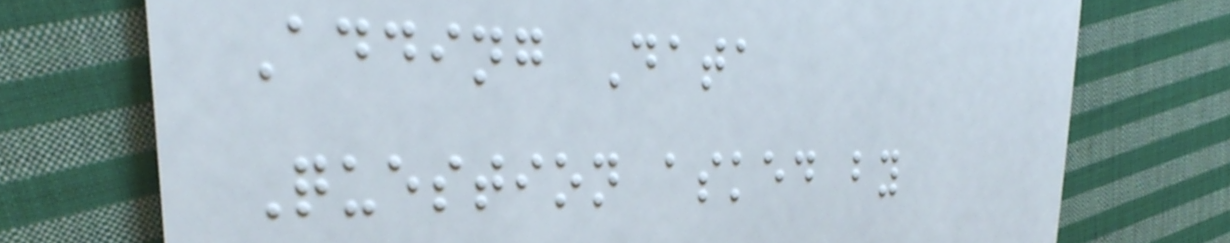Adding Data
Question asked by
